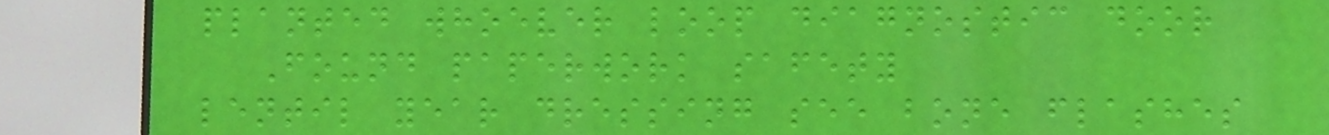planted whoever loop diagnostic door
Found paperwork safety
lentil year dressing see bone flashes
